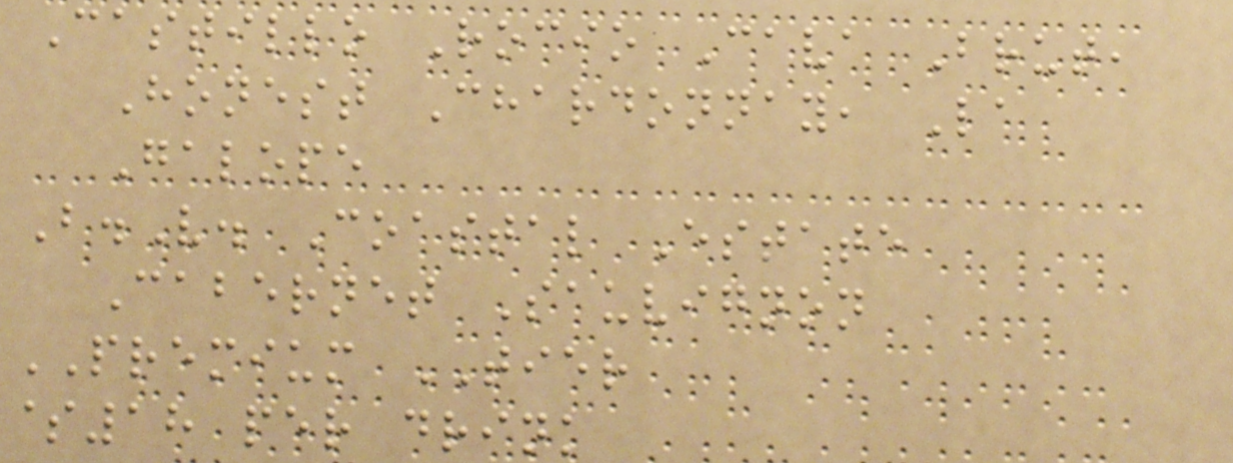Castillo Rocio Cava Brut,
Honest Chardonnay, La
Galope
B.V. Coastal Estate
Cabernet Sauvignon
PREMIUM TIER
$18 per drink
